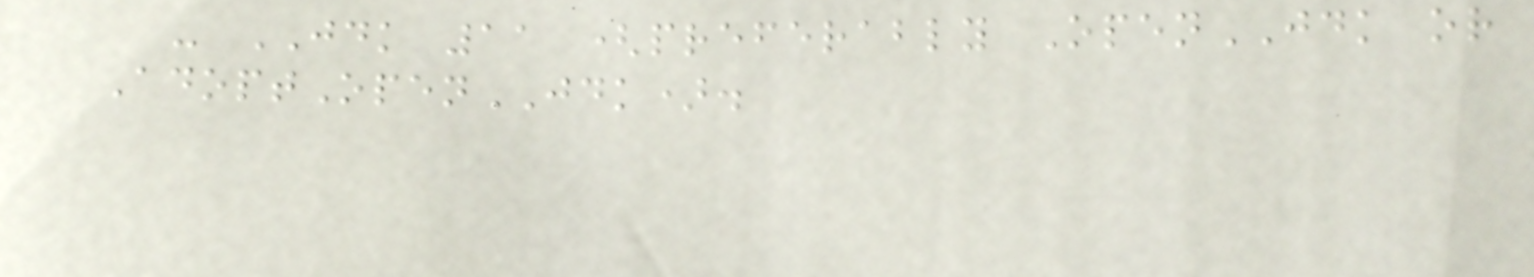- JDK 11 (preferably OpenJDK or
AdoptOpenJDK).
